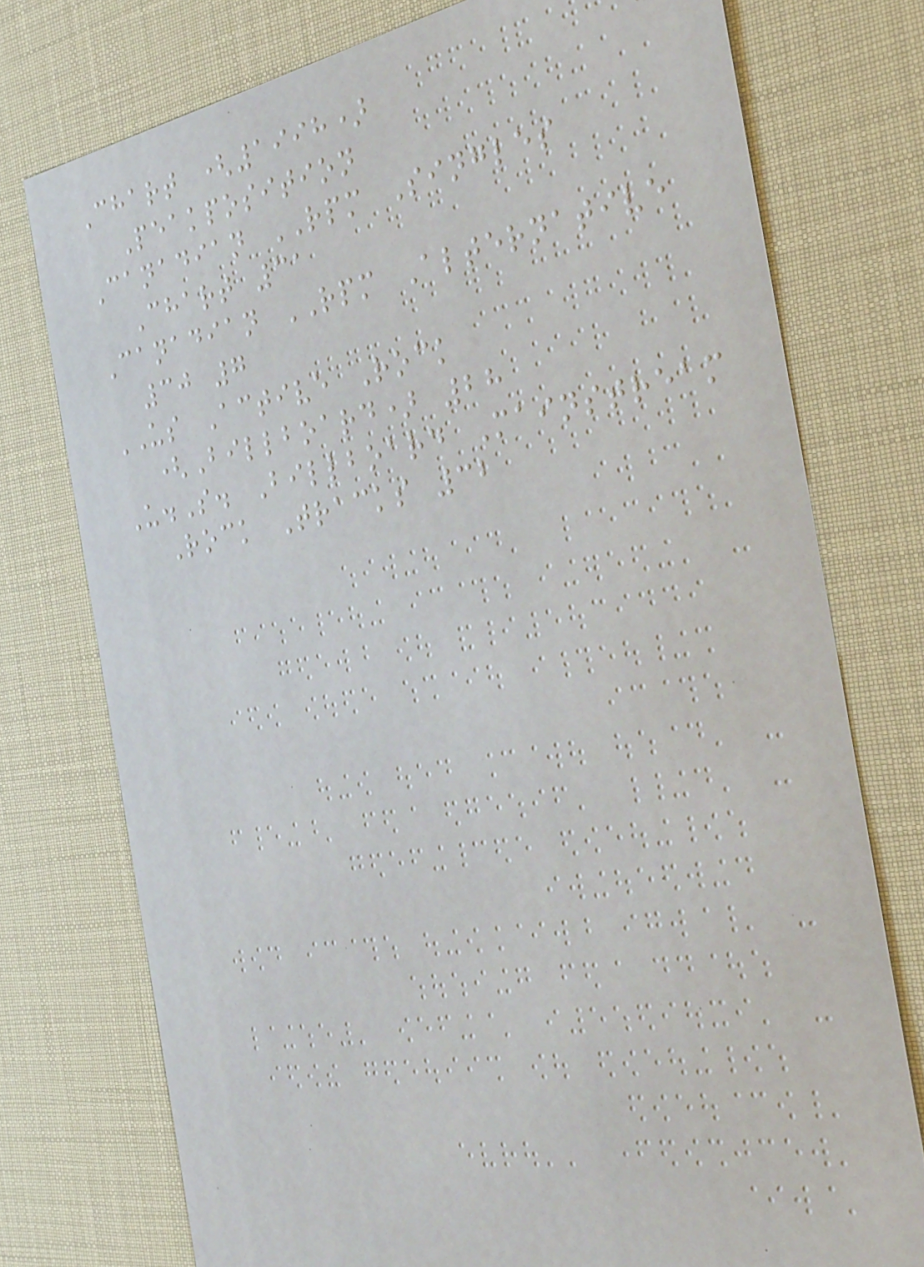Chart (1998)
Peakposition
Canadian RPM Singles
Chart 31
Canadian RPM Alternative
30 7
US Active Rock
(Billboard) 28
U.S. Billboard Mainstream
Rock Tracks 32
